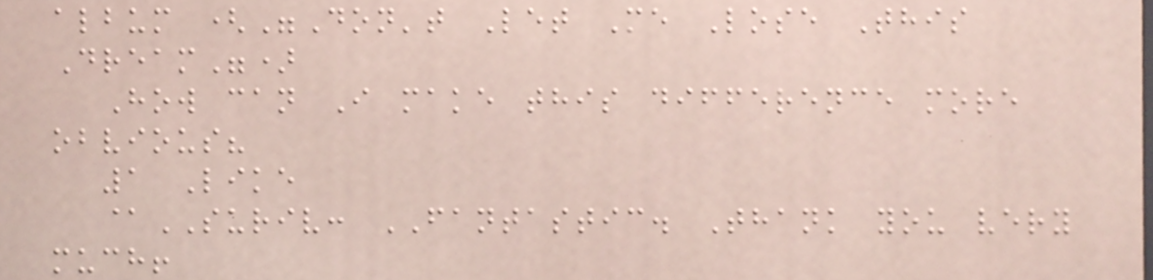album ("Don't Let Me Lose This
Dream")
How can I make this difference more
obvious?
1 Like
@SURIV: FANTASTIC. Thank you very
much!
